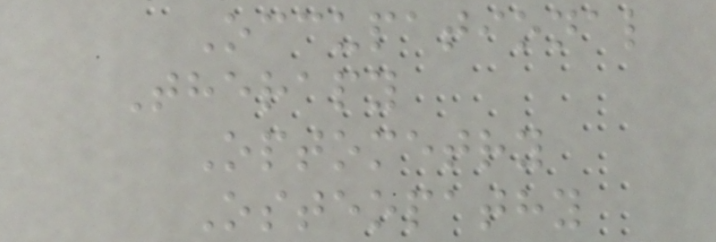Occupational
Therapy
Optometry
Osteopathy
